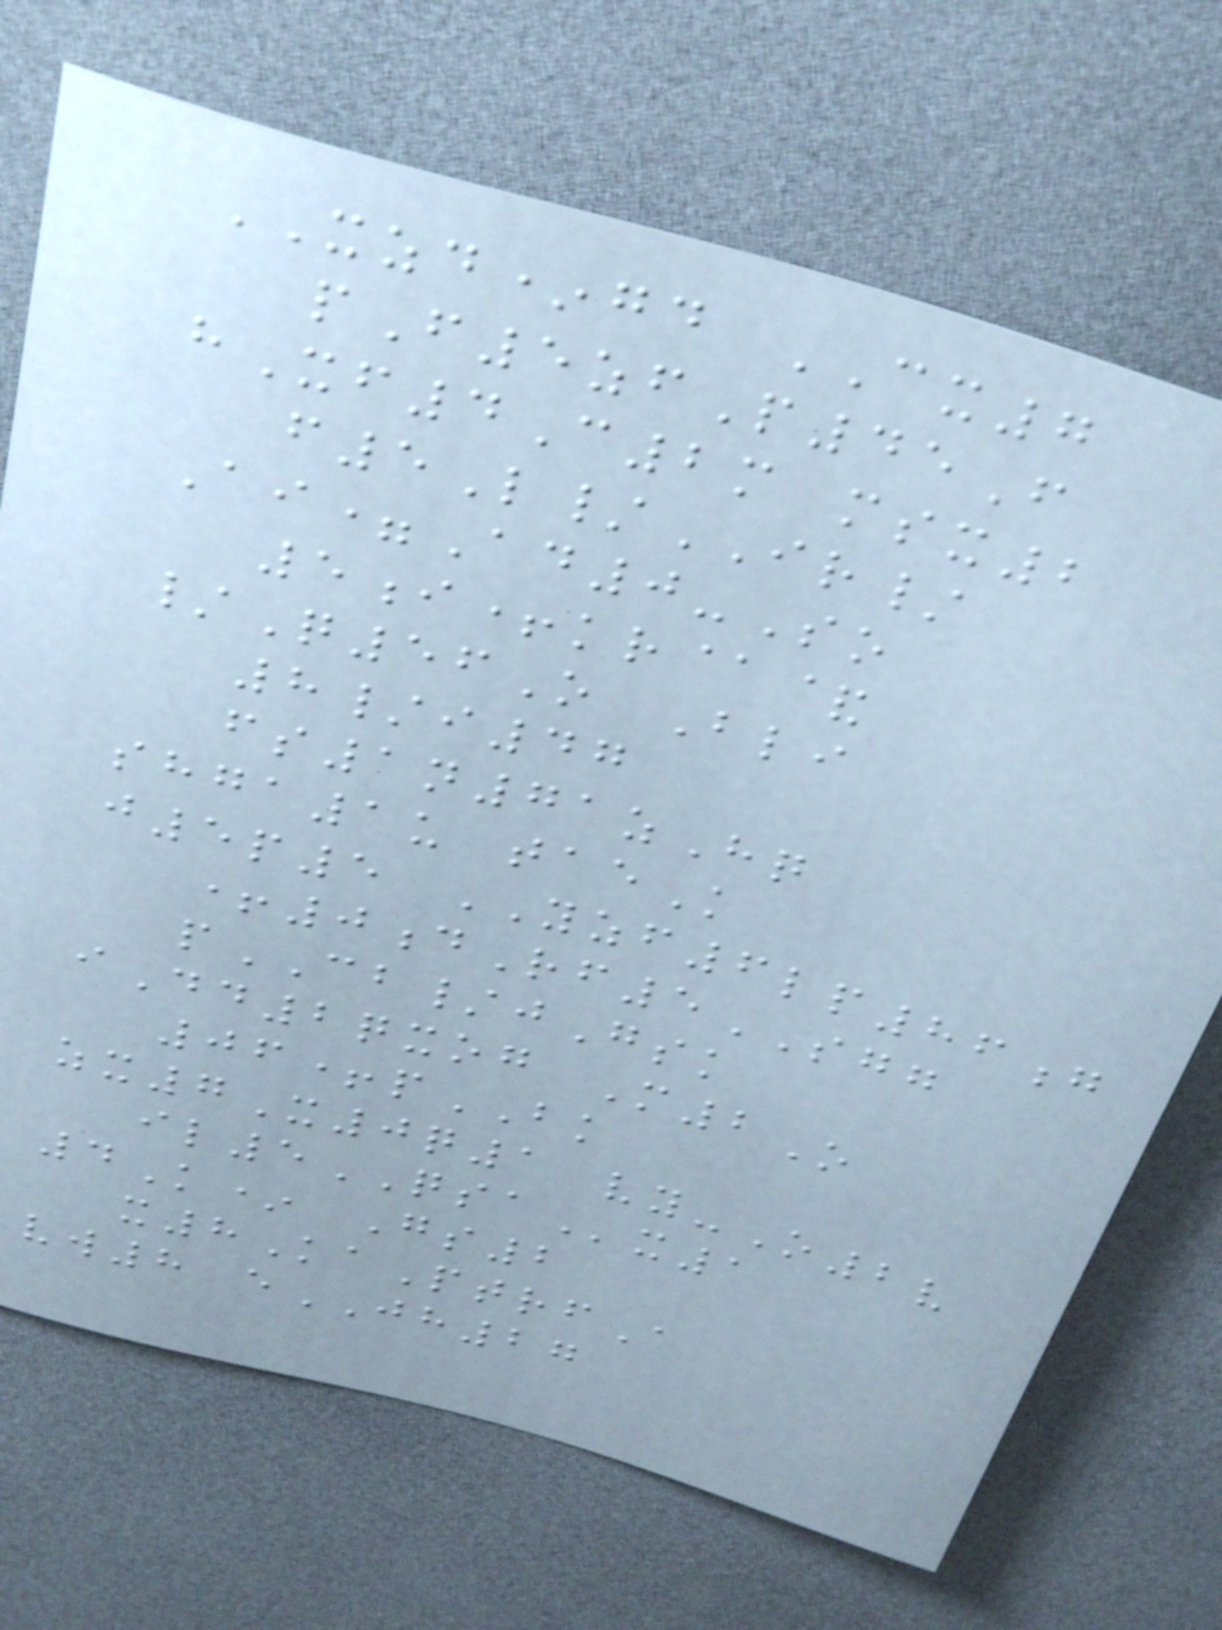XZD*gd CX7
pF5zfP45F
hXf4C2m msx2
f5L/IR/
Ai=Ad0-So
5i+kr@&
/Q56O Bli
8/i47
fs1n71zHq
shga1u taeK
j5p5 YZF6lp86g
+0dRf5SGG
pCB/jGsk
iDd2qxog M2O
06+pBK
zx7X0q1 vy-O2v
il5QSAx1
4K* Gs2
x8KaPtrfA
vw8 eJH27
